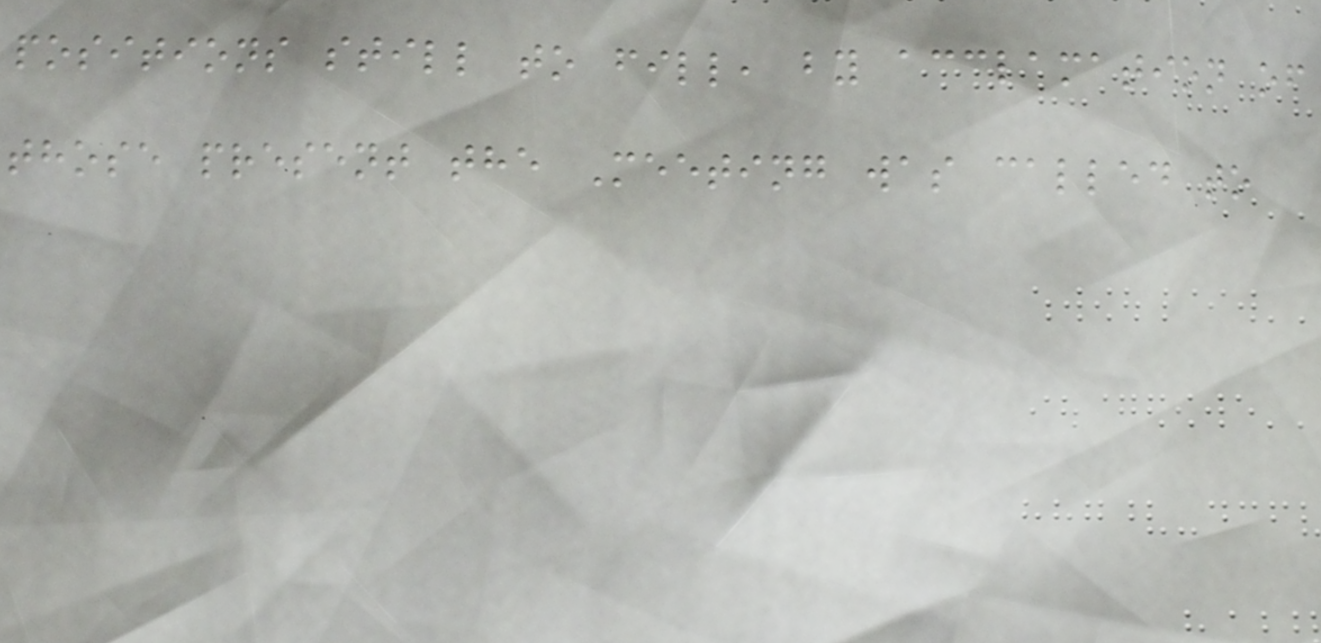positions still to fill, by acclamation of
those present the Meeting was called to
